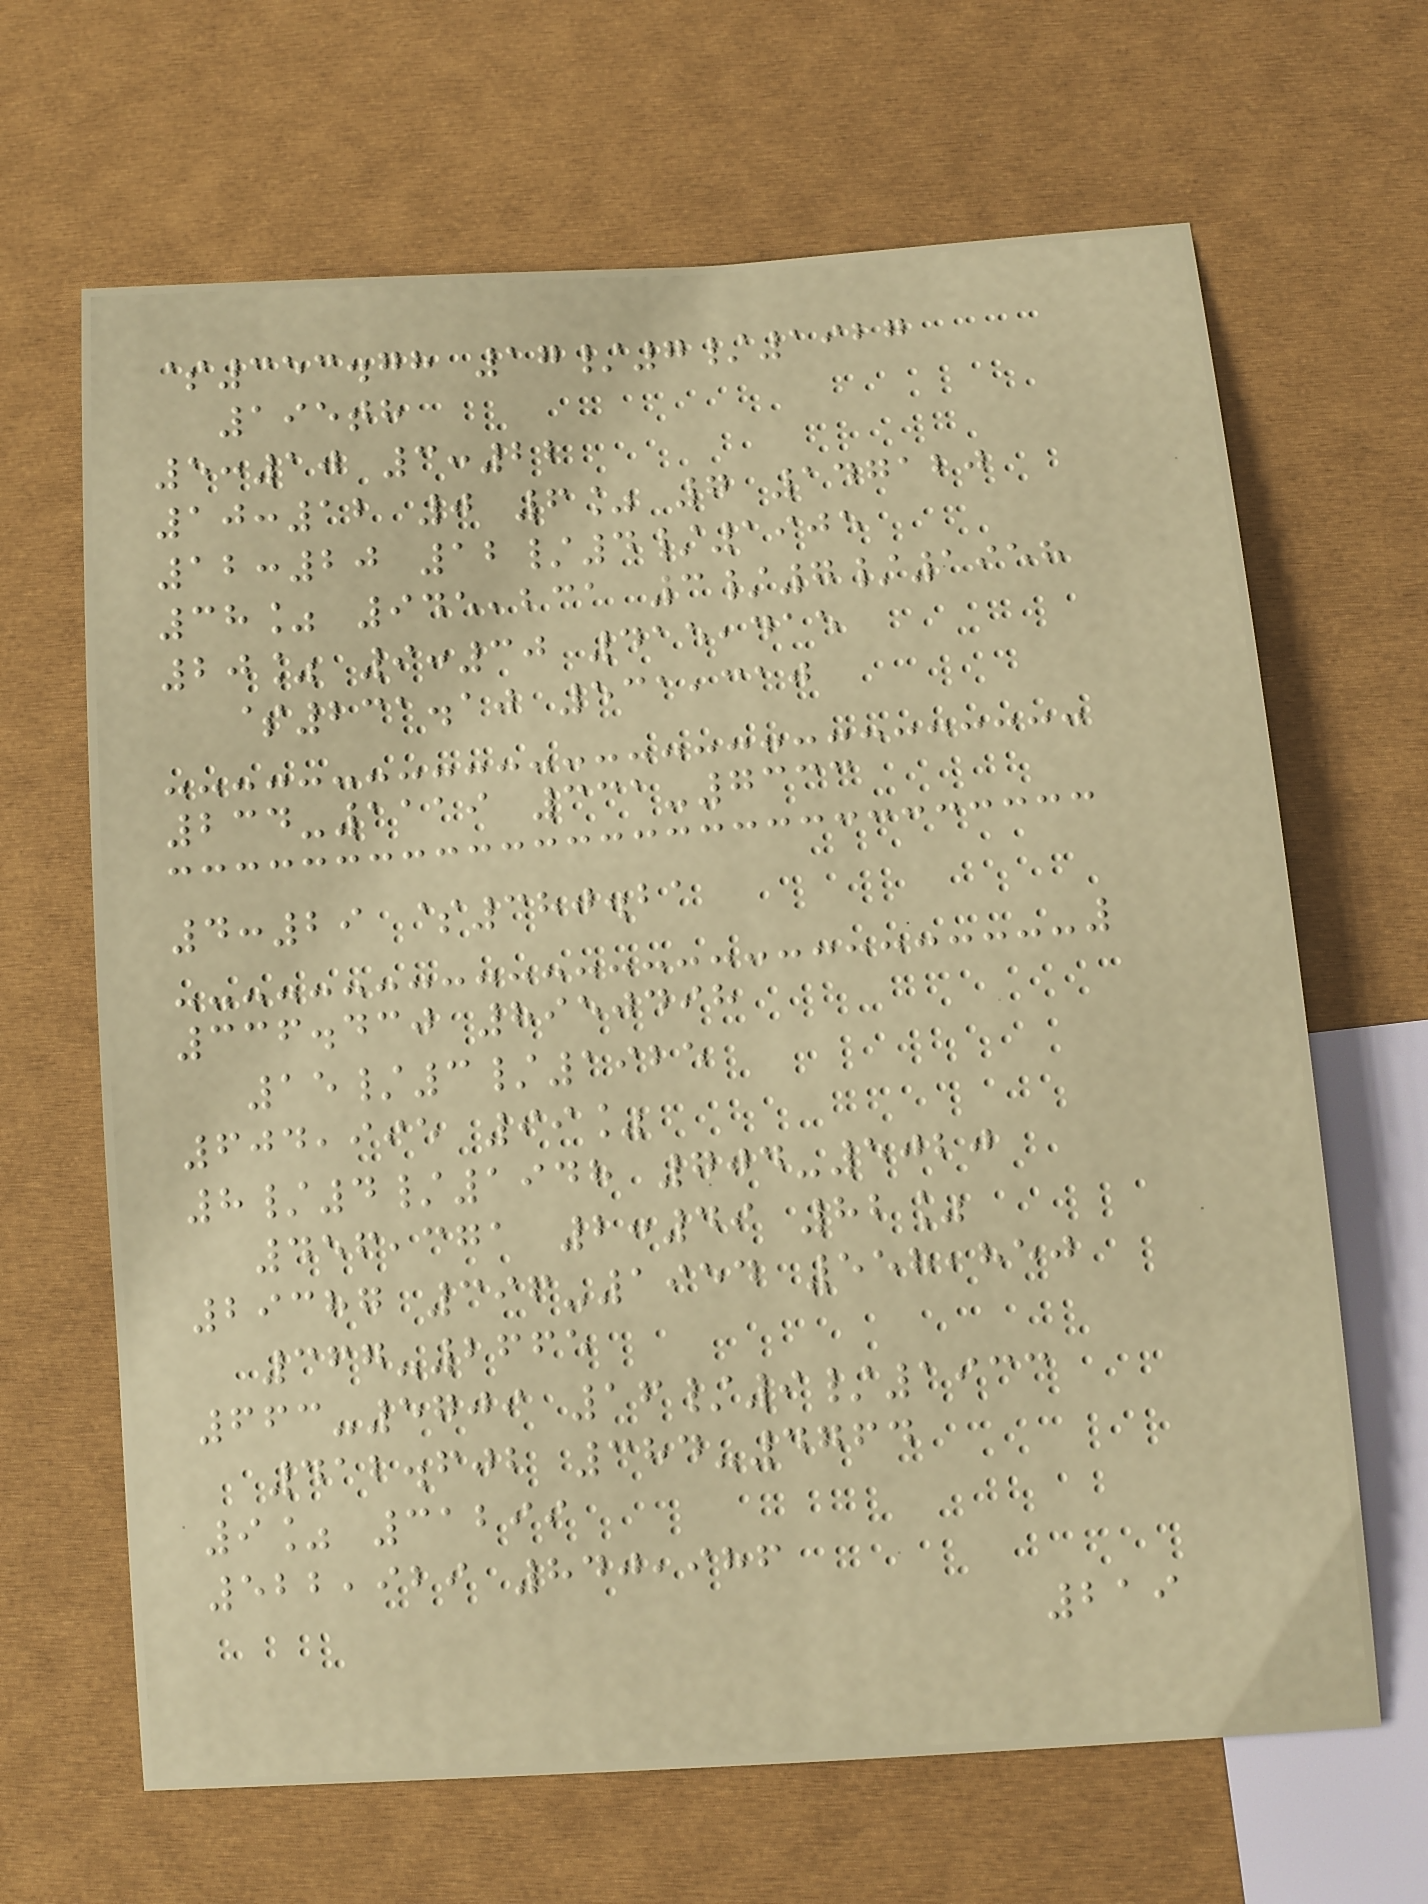$353.78 17/7/1927
195th
5:10 3:22
10:12 0 6% 7 147120
12:20 12/4/1905
38% 945,231 3/7/1958
20% 9:30 415,415
$231.10 531,310
234-1119 331-7333
4:29 $380.21
336.430 8950498
15/3/1925
604,995 99%
8/4/1948 704-5020
456,371 2:49 82%
29387 396-1954 558,850
367-2665
663-5709 16/9/1933
412.602 384-4764
9% 31299
522,929 840,986
219
